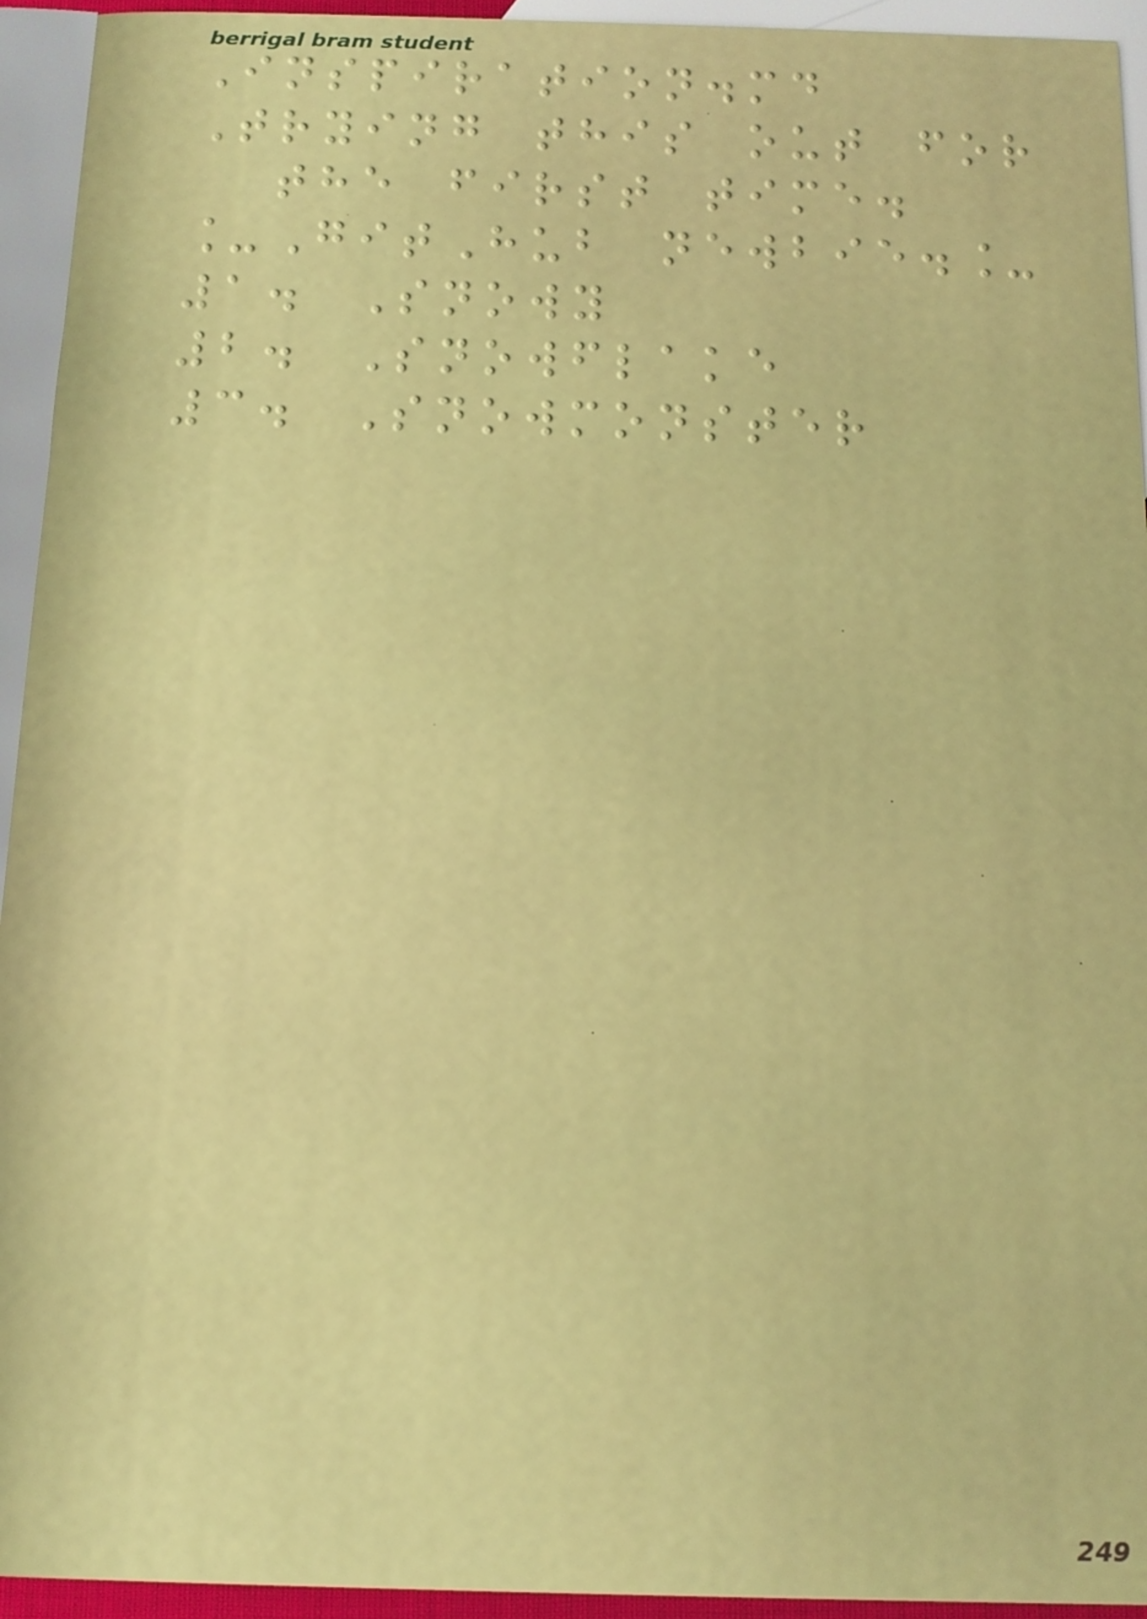Inspiration.md
Trying this out for
the first time.
_GitHub newbie._
1. Snowy
2. Snowflake
3. Snowmonster
